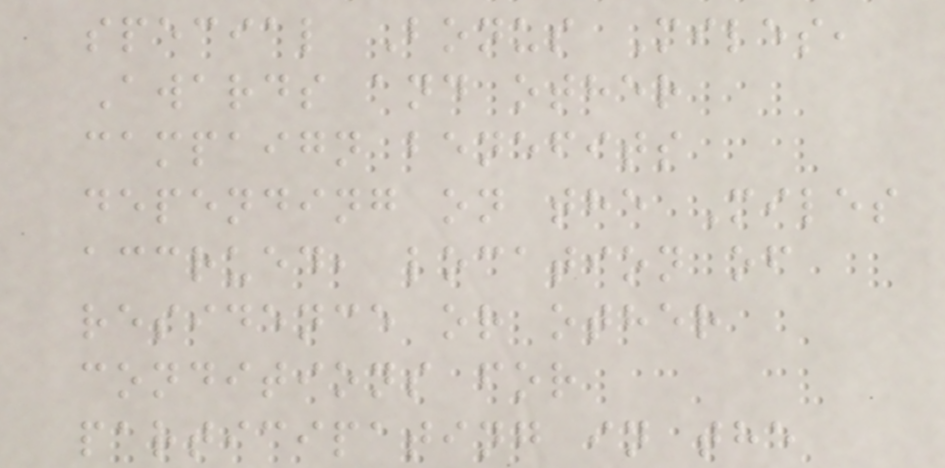special Bonus Miles,
Awards and other
campaign benefits
depending on the Miles
accrued, location of
residence or other
conditions for
participating in the
